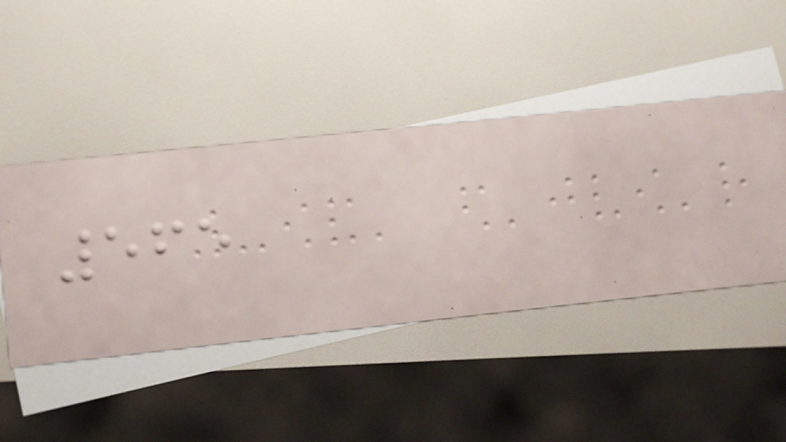565
